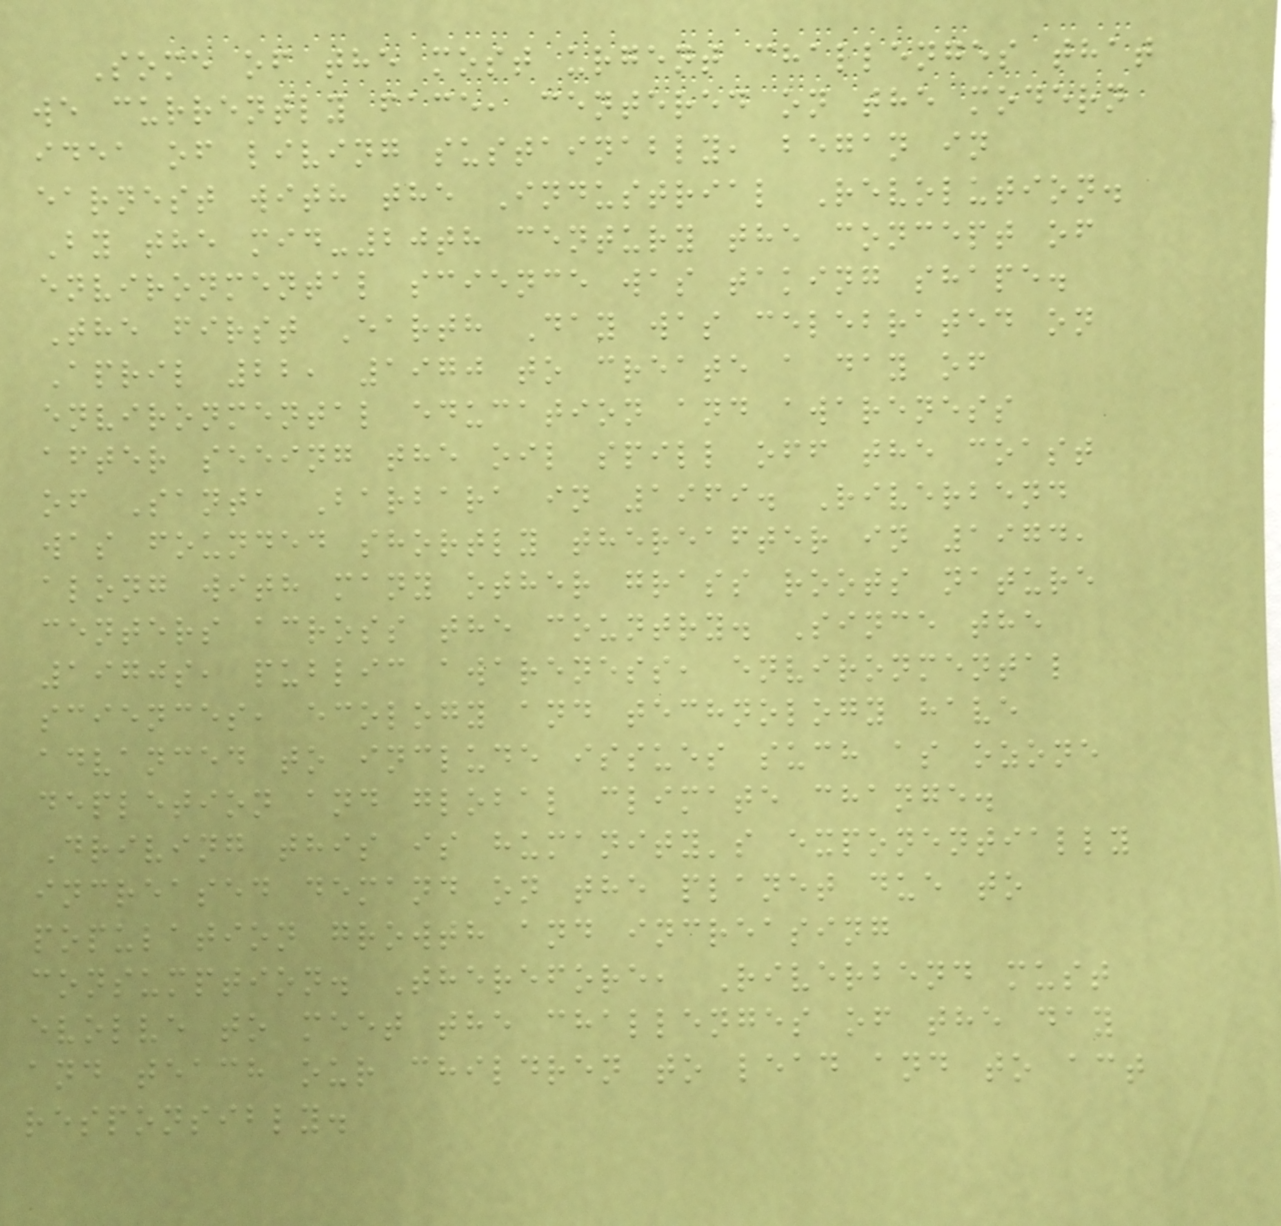Some of the most urgent challenges that
we currently face, centered on the modern
idea of living sustainably, began in
earnest with the Industrial Revolution.
By the mid-20th century the concept of
environmental science was taking shape.
The first Earth Day was celebrated on
April 22, 1970 to create a day of
environmental education and awareness
after seeing the oil spill off the coast
of Santa Barbara in 1969. Riverbend
was founded shortly thereafter in 1974,
along with many other grass roots nature
centers across the country. Since the
1970s, public awareness, environmental
sciences, ecology and technology have
advanced to include issues such as ozone
depletion and global climate change.
Driving this is humanity's exponentially
increased demand on the planet due to
population growth and increasing
consumption. Therefore, Riverbend must
evolve to meet the challenges of the day
and teach our children to lead and to act
responsibly.
